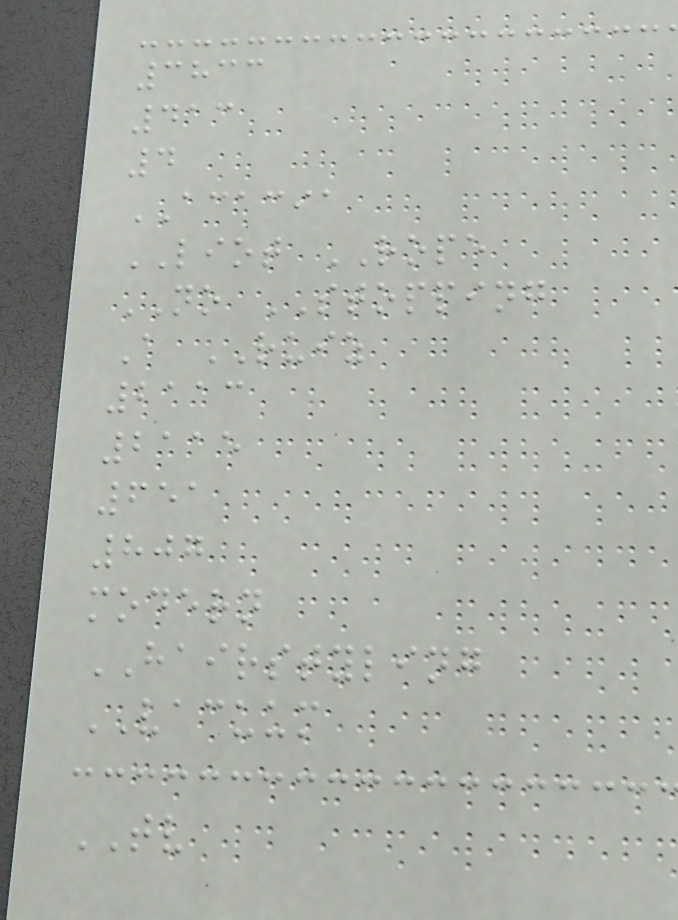3833
413
4
ACACIA
LIOT ROPE
NO STOPPING
A RUIZ
2113
2115
651
807
modern
HAIRSTYLING
VACUUM
TV
